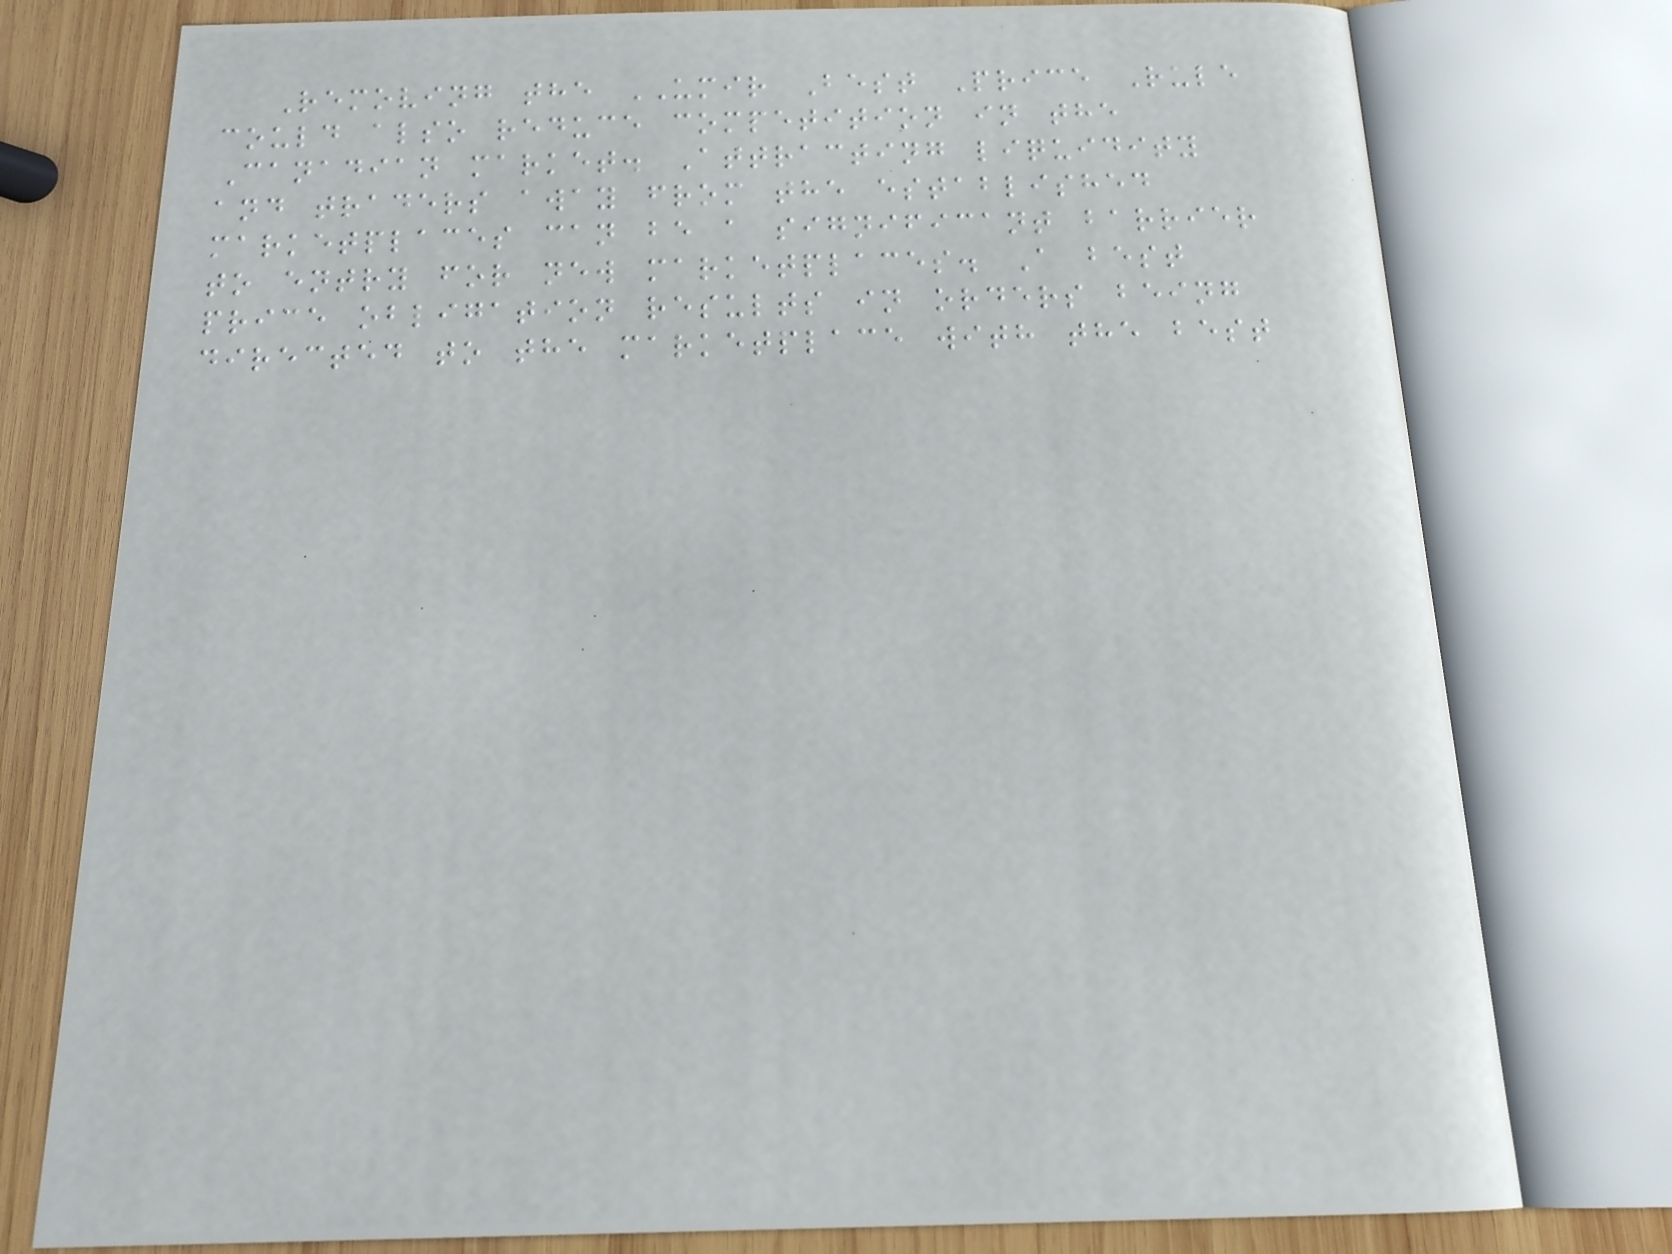Removing the UMIR Best Price Rule
could also reduce competition in the
Canadian market. Attracting liquidity
and traders away from the established
marketplaces can be a significant barrier
to entry for new marketplaces. A best
price obligation results in orders being
directed to the marketplace with the best
